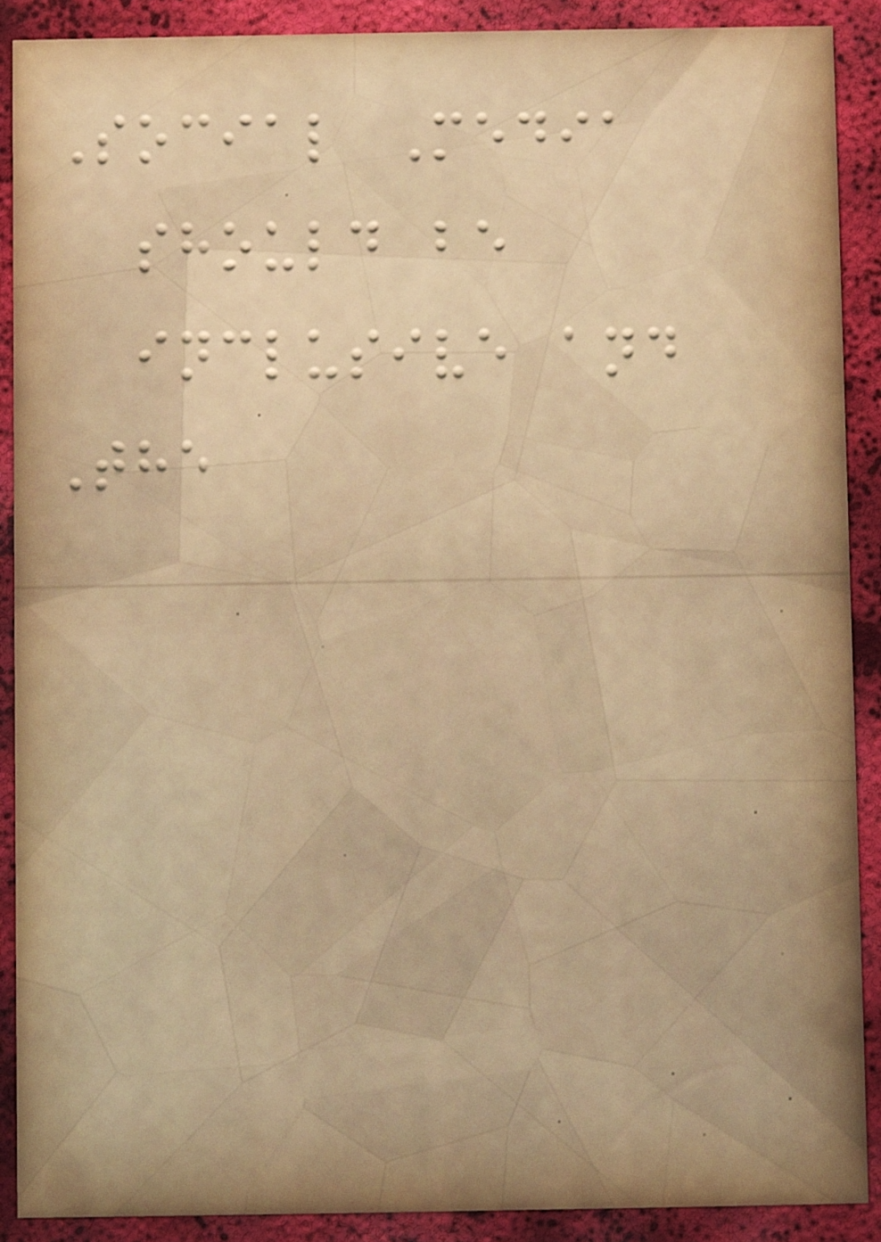Social Media
should be
inclusive and
The
